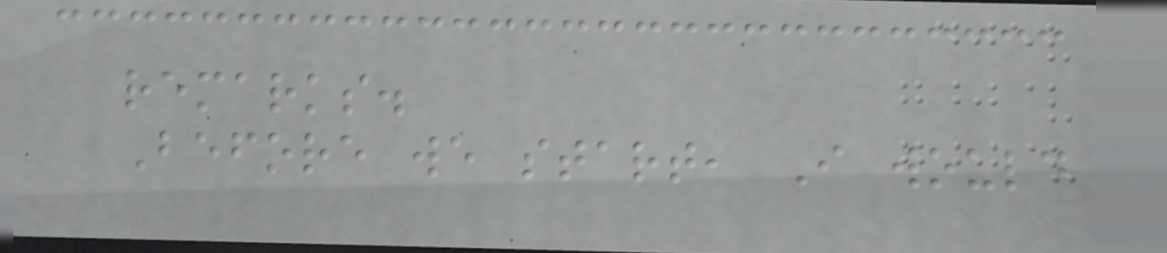remarks.
Before we start, I would
